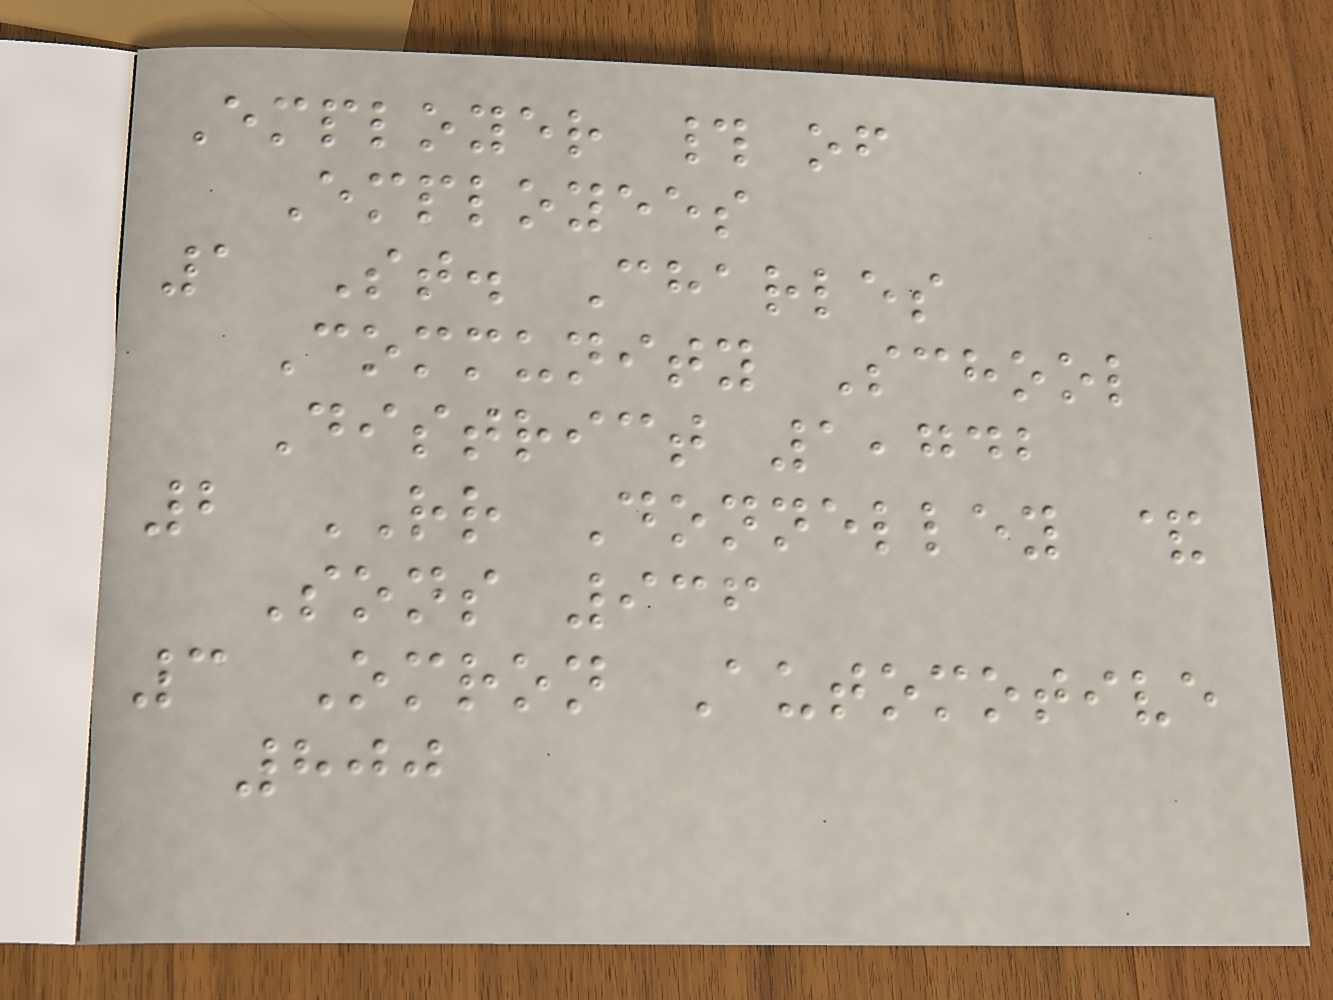Employer # of
Employees
1 St. Charles
Community School
District 1,742
2 RR Donnelley &
Sons 936
3 Omron Automotive
800
